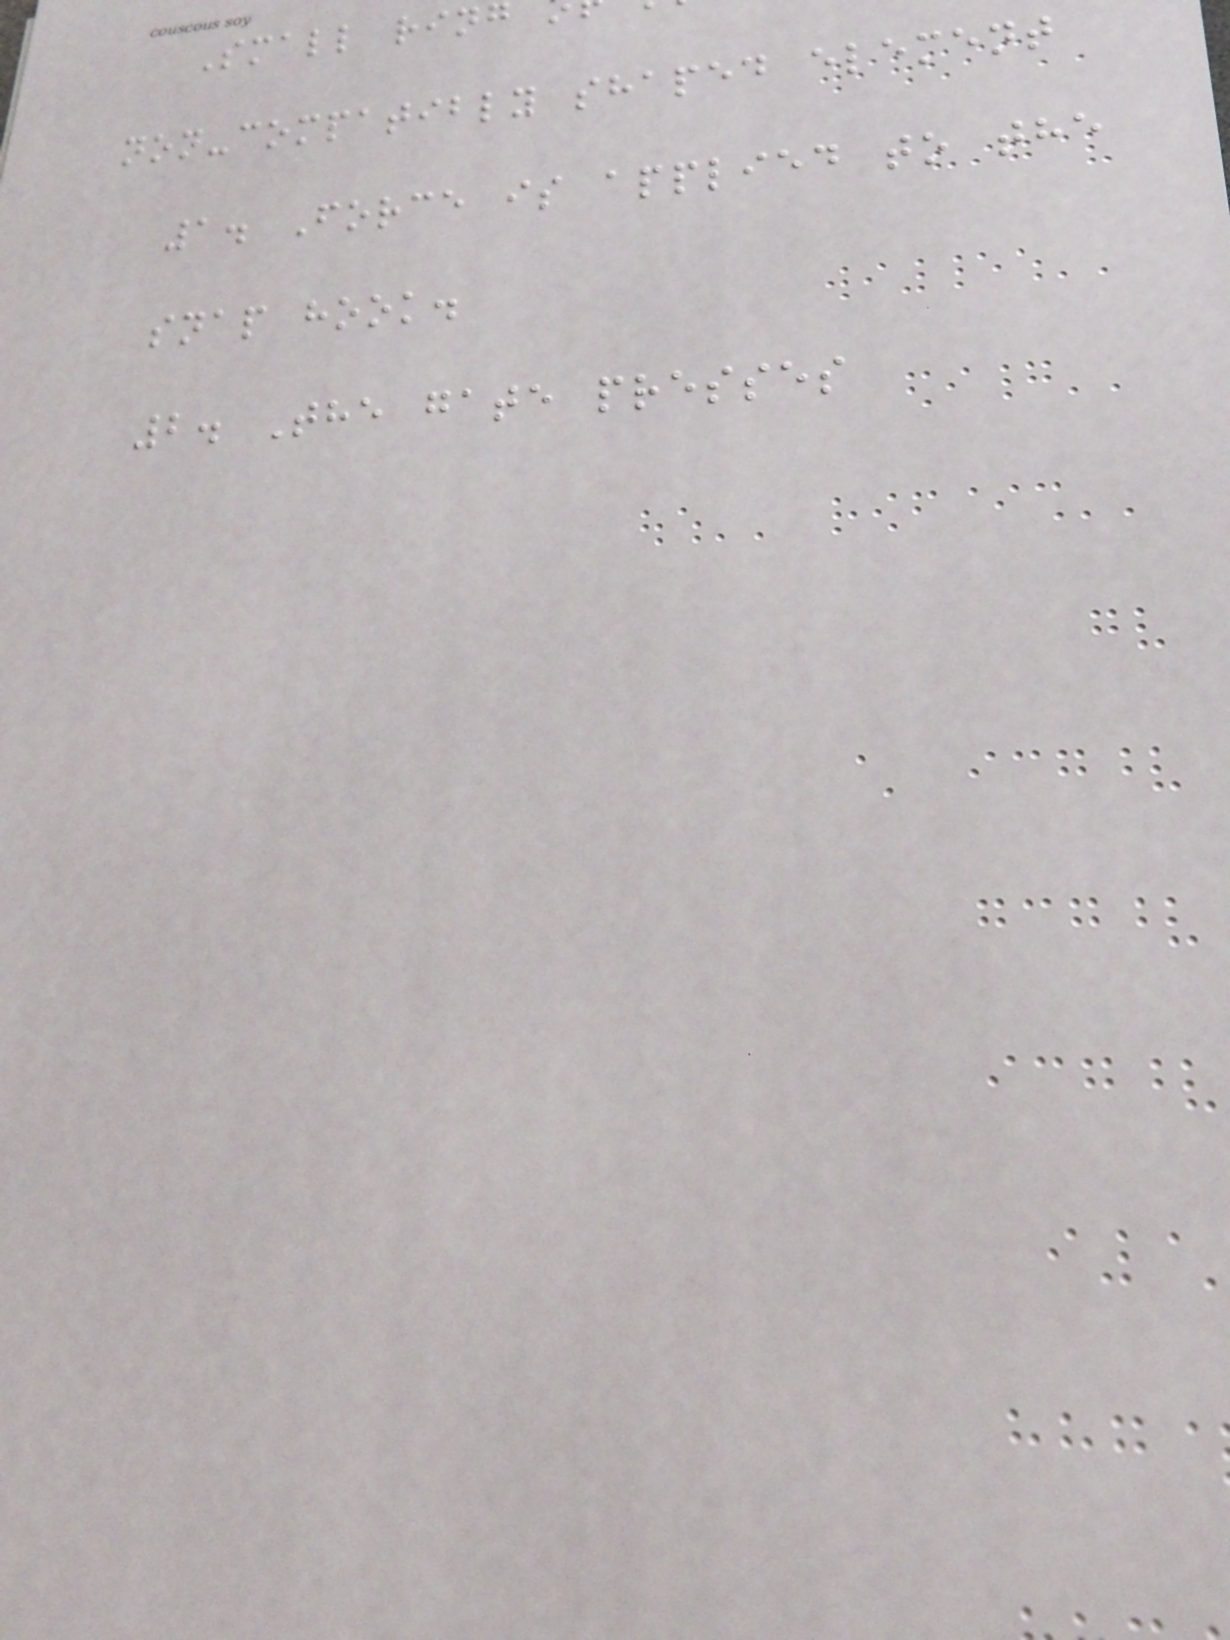Small ring
non-compatibly shaped element
1. Force is applied to the
snap hook.
2. The gate presses
